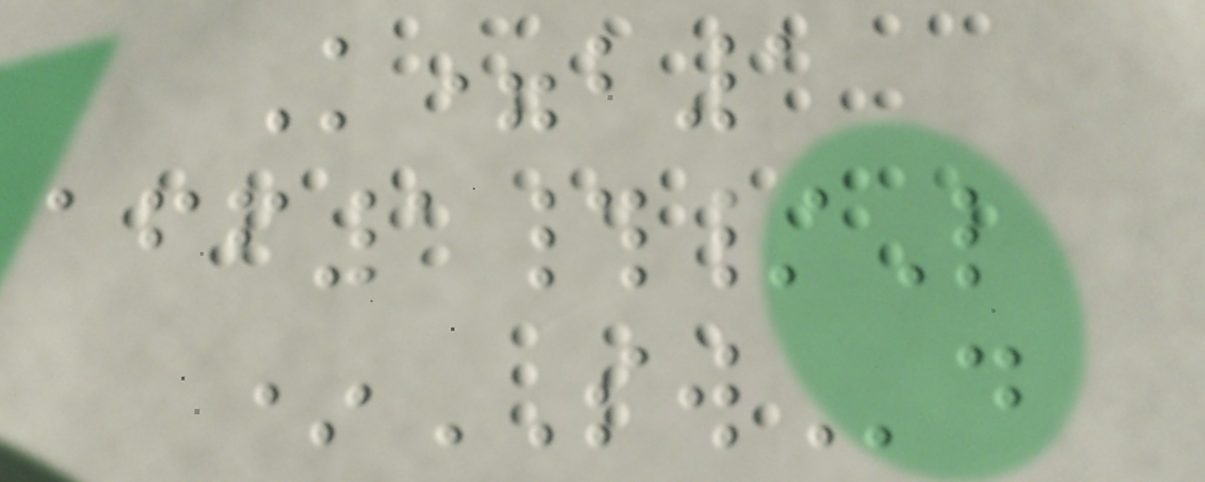K=b1
aff1#/L
*SWd
